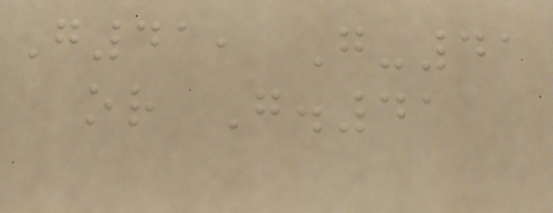G41, G-41
or G.41
